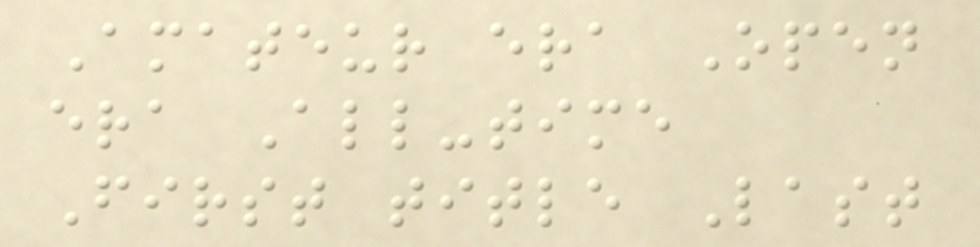Amateur era Open
era All-time
First title Last
